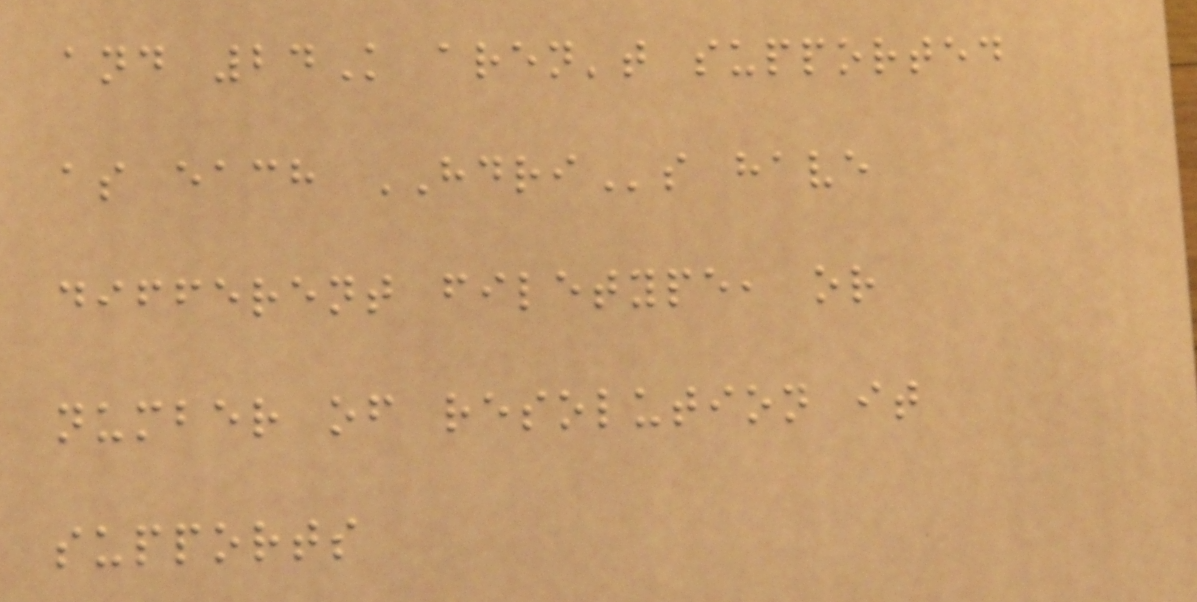and 24K aren't supported
as each HDRIs have
different filetype, or
number of resolution it
supports
